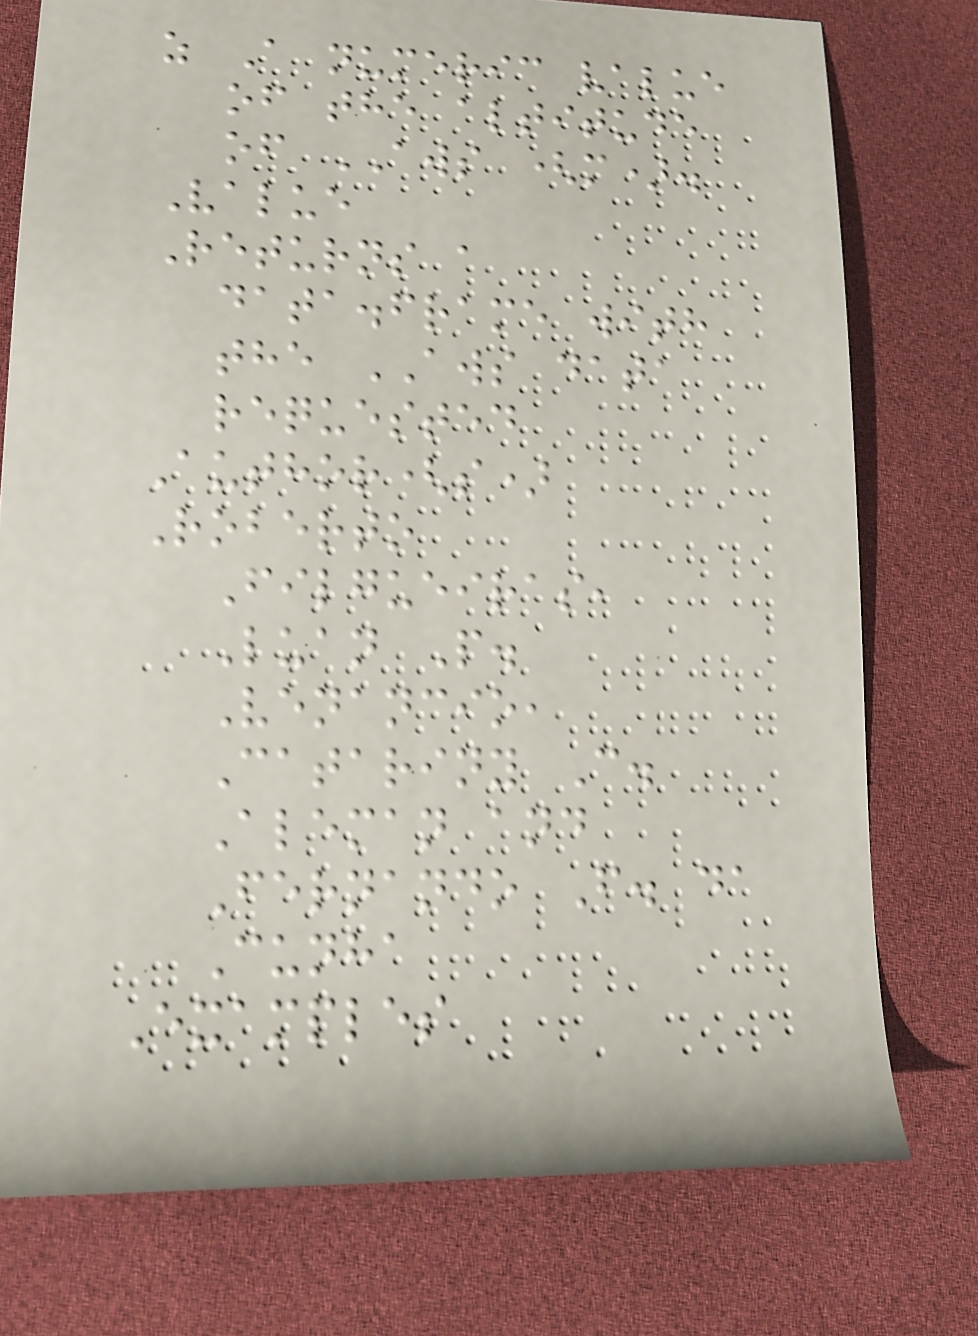z A numeric value
of the altitude
of AWS (m).
Value
Returns a
data.frame with
the AWS data
requested
Author(s)
Roberto
Filgueiras,
Luan P.
Venancio,
Catariny C.
Aleman and
Fernando F. da
Cunha
Examples
